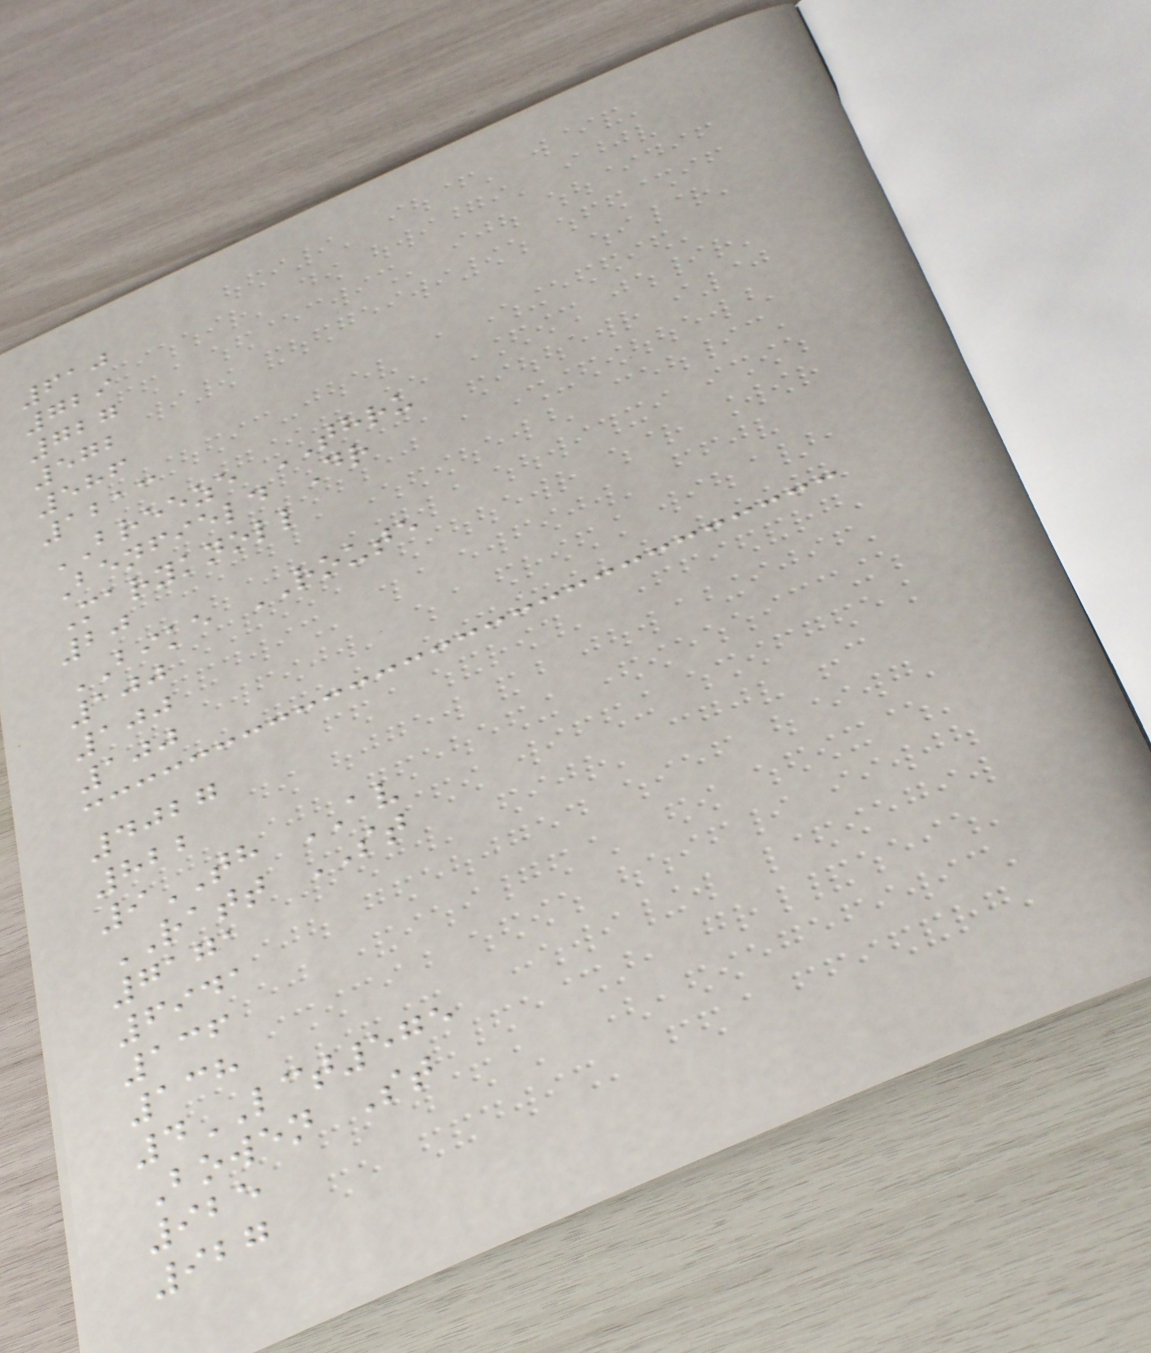610
729
727
572
586
1213
BREEZE THRU
Benfield Dr
Maryknoll
20
BIKE ROUTE
100
100
100
4027
822
9TH AV
RATT ST
7171
6941
136
138
4LCT575
Bowen St
925
927
